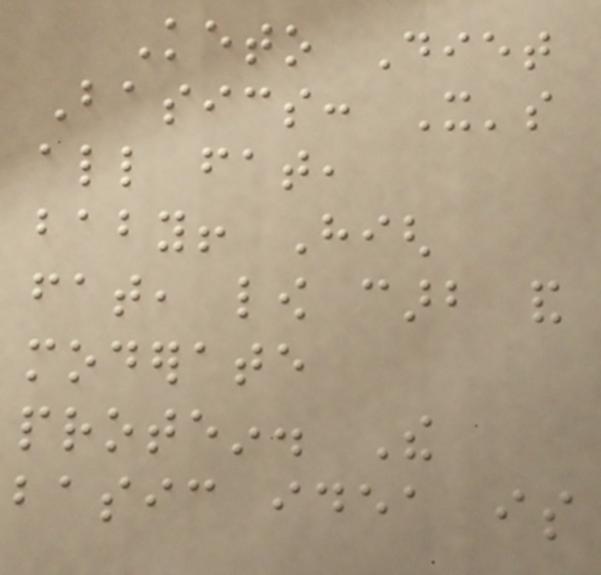Keto Diet
Basics: It's
all fat,
baby! High
fat, low carb and
moderate
protein. The
basic idea is
